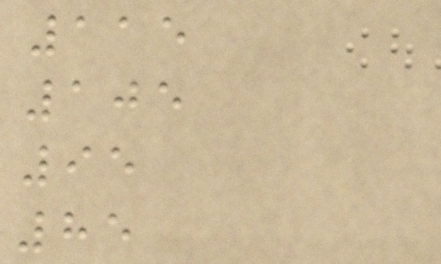115
105
95
85
